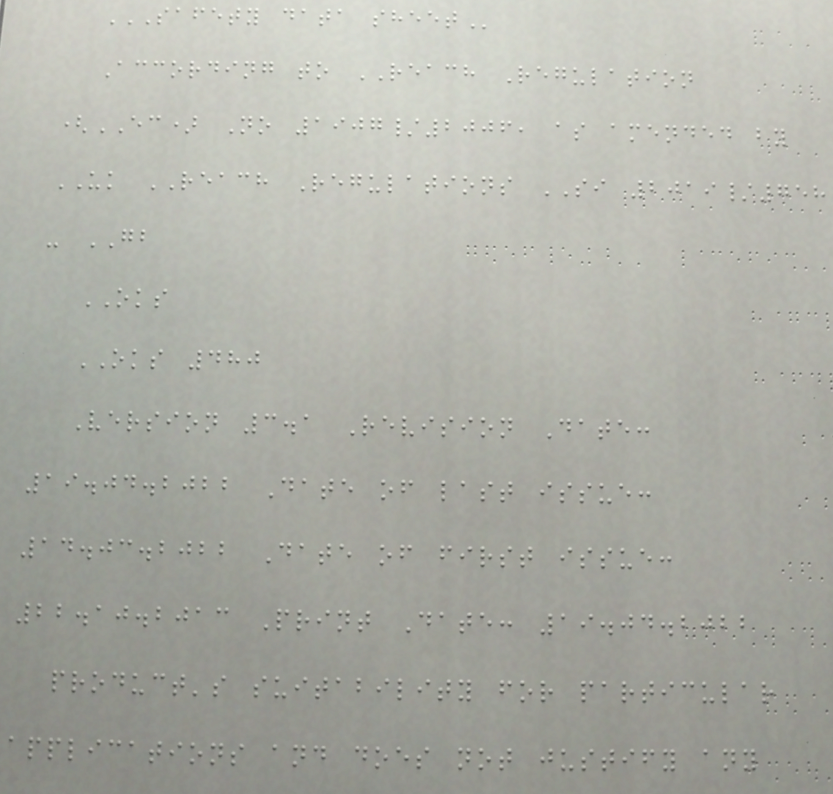SAFETY DATA SHEET
According to REACH Regulation
(EC) No 1907/2006, as amended by
UK REACH Regulations SI 2019/758
- GB
OKS
OKS 480
Version 3.1 Revision Date:
19.04.2022 Date of last issue:
14.03.2022 Date of first issue:
22.10.2013 Print Date: 19.04.2022
product's suitability for particular
applications and does not justify any
